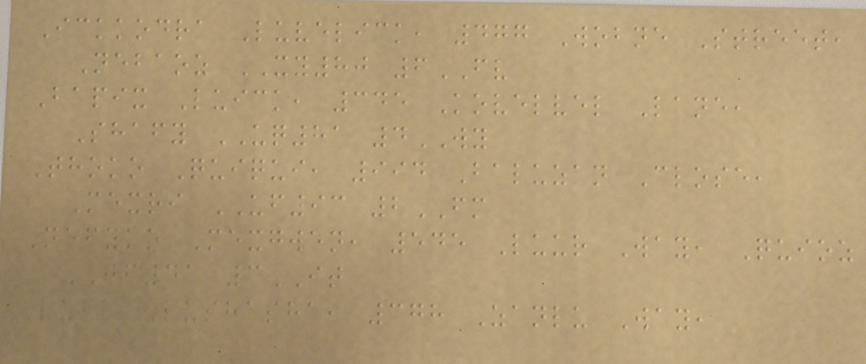Ickkodra Luvelick, 477 Wobne Street,
Nebaoz XY80 6FV
Bapix Luick, 345 Kovelvel Lane,
Shafy UQ81 4WY
Thoko Quiqui, 994 Baluzan Close,
Mexri UF93 2FM
Nefyko Mexgwen, 545 Luur Way, Quioz
JF41 3IT
Luba Lushasha, 378 Zanlu Way,
